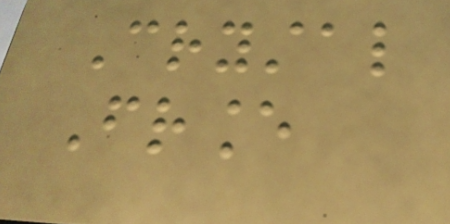Crystal
France
